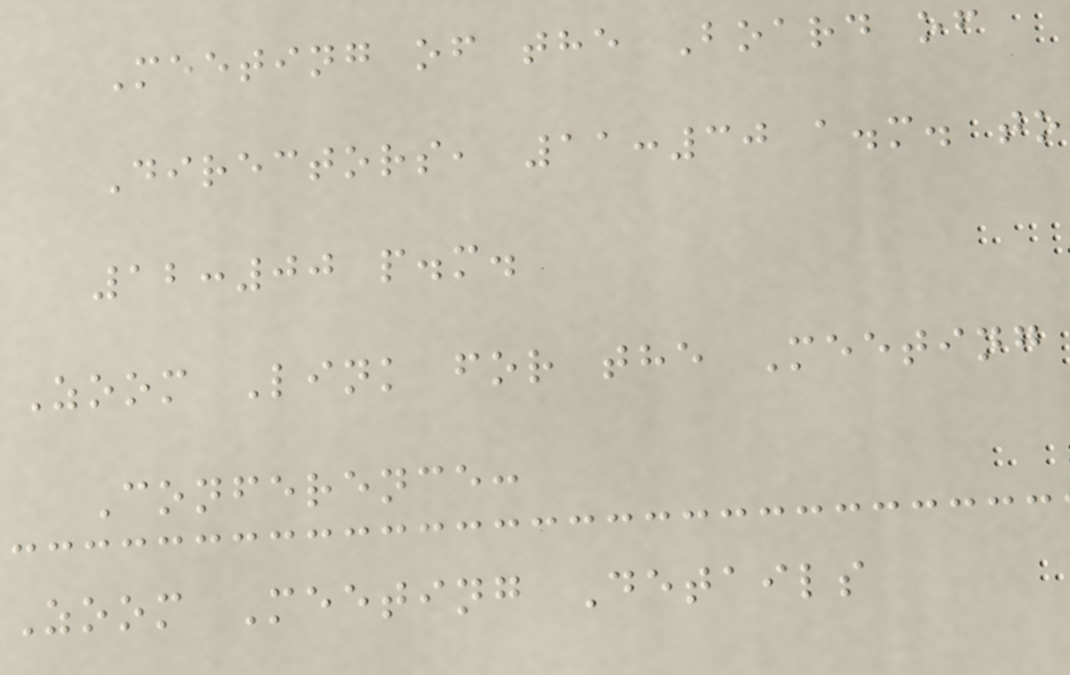Meeting of the Board of
Directors, 11:30 a.m. to
12:00 p.m.
Zoom Link for the Meeting
Conference:
Zoom Meeting Details
